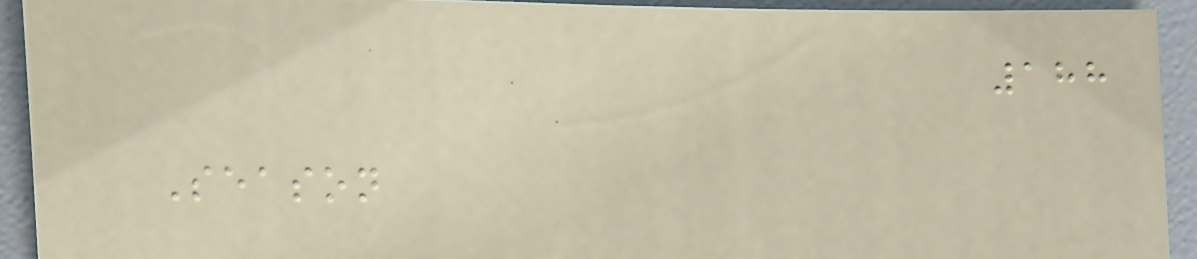188
Season
